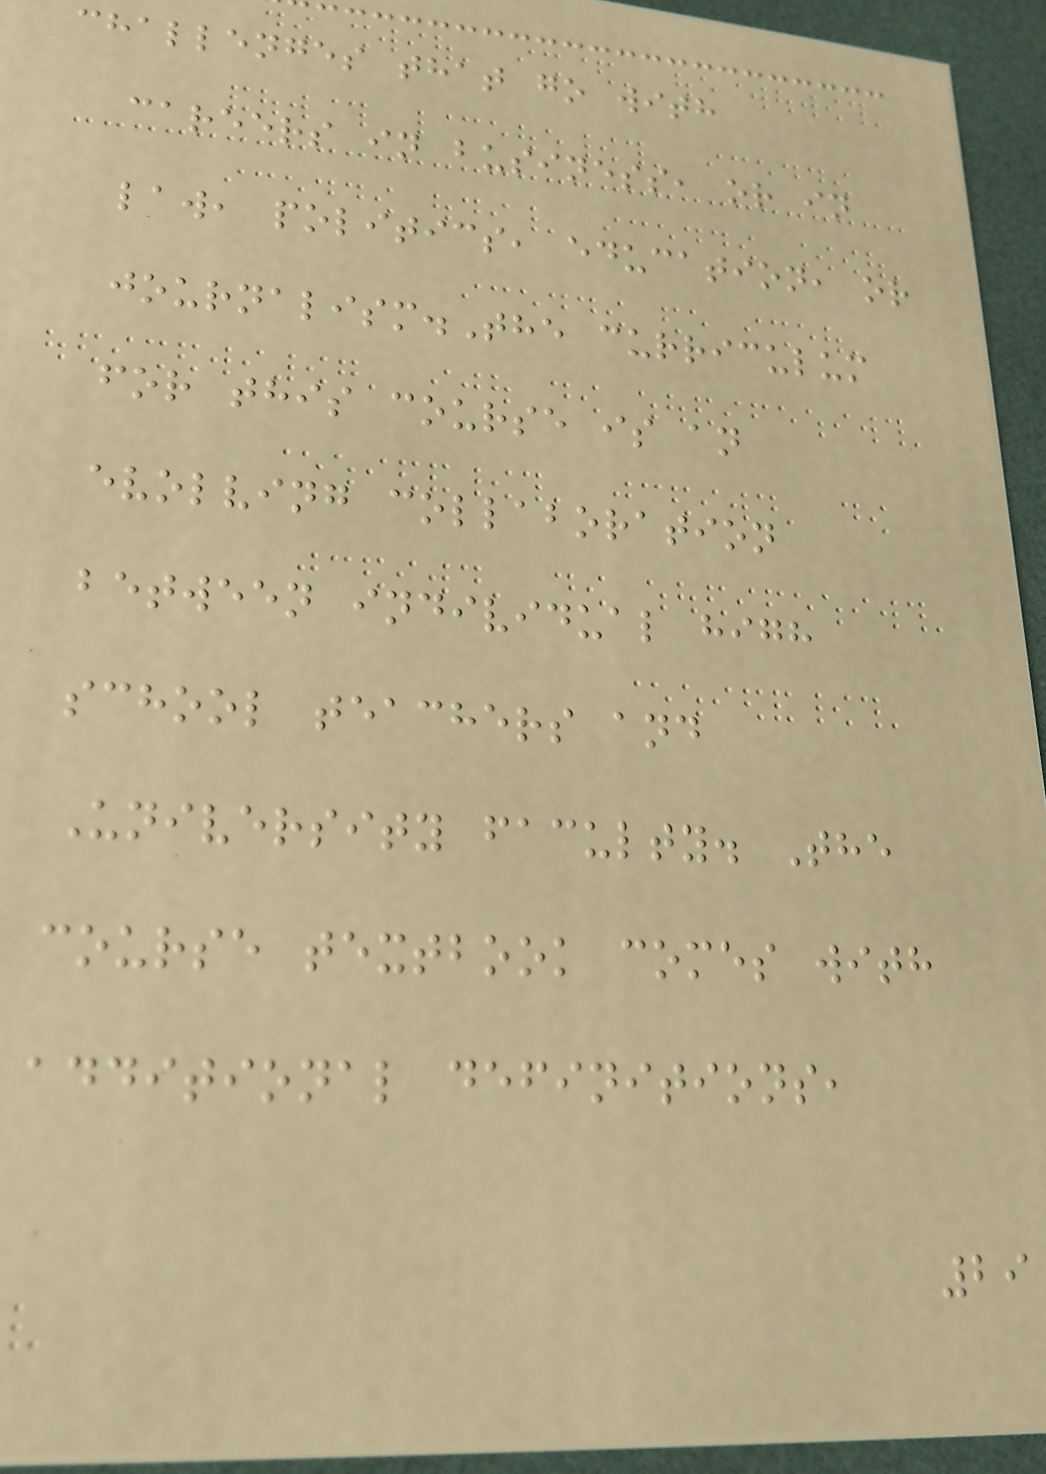challenges that go with
careers in business, or in
law, politics, education, or
journalism.The curriculum
for this course is an
evolving collaboration
between individual high
school teachers and
University faculty. The
course textbook comes with
additional definitions,
29
